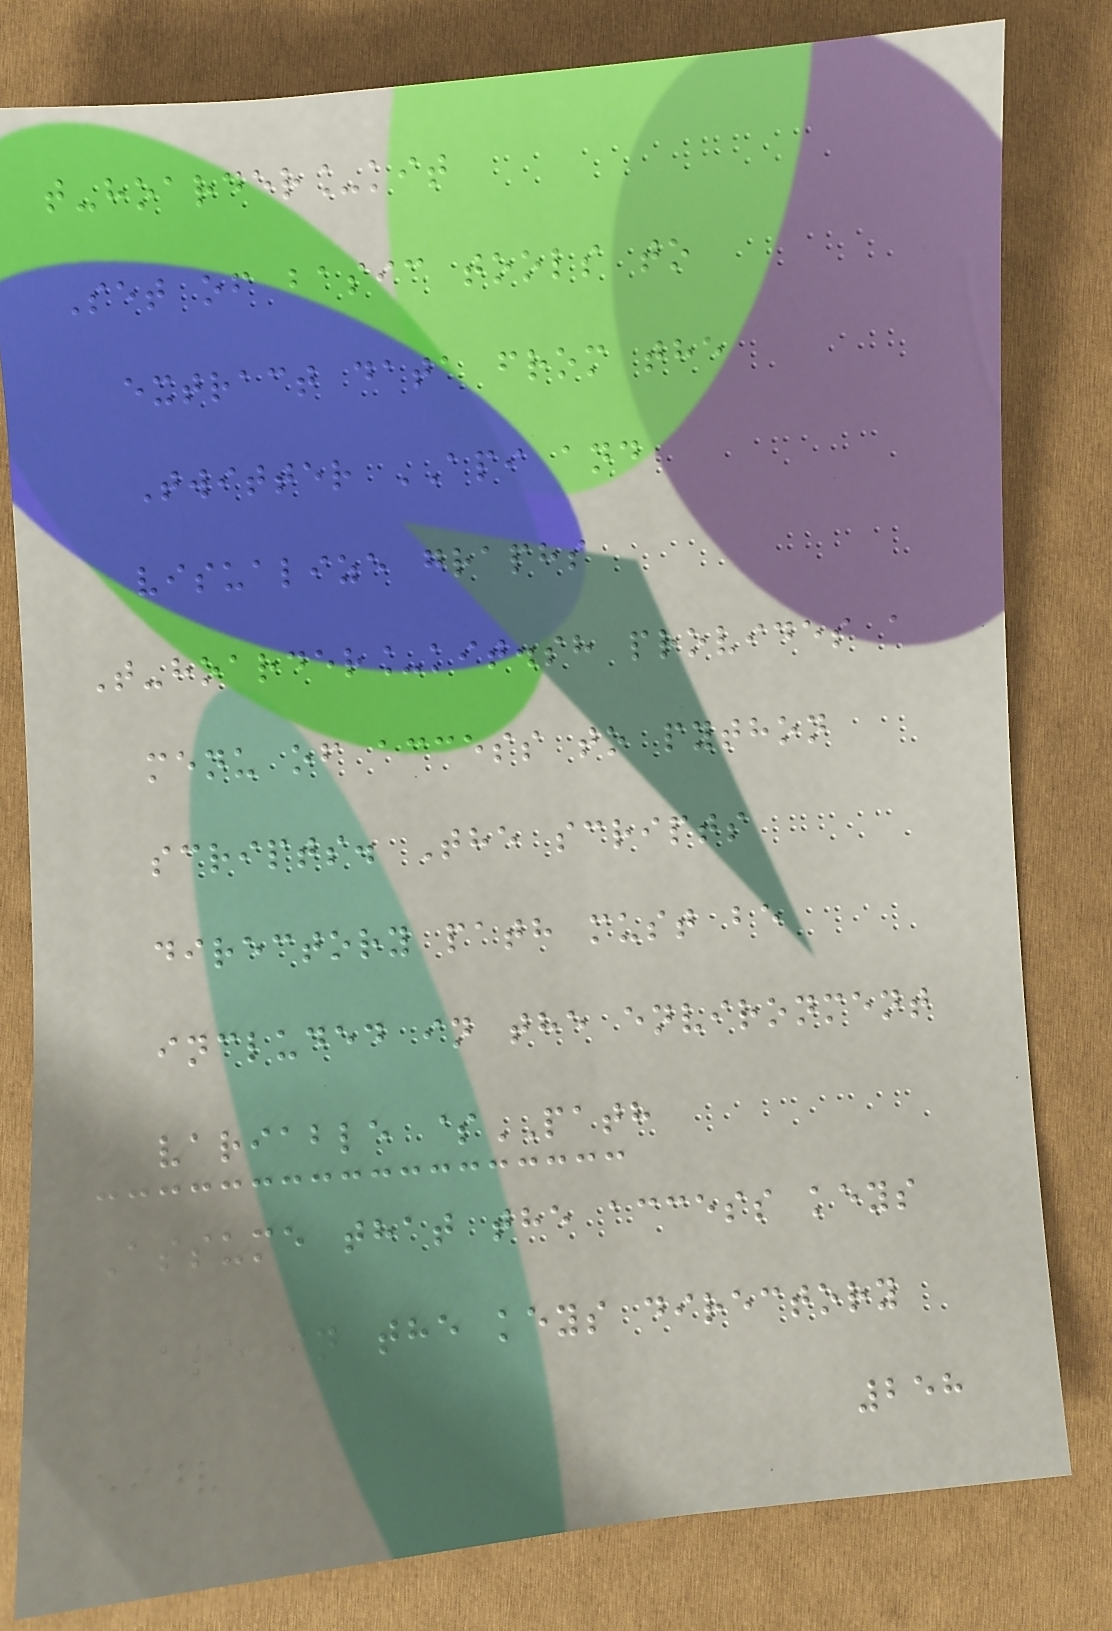t-hoarder_kit
Set of basic tools to
extract data from the
Twitter API and
visualize graphs
T-hoarder_kit.sh provides a
menu of access to python
scripts. The scripts
directory path must be
included in the environment
variable $PATH
Assume that the access keys
are in the keys directory
258
